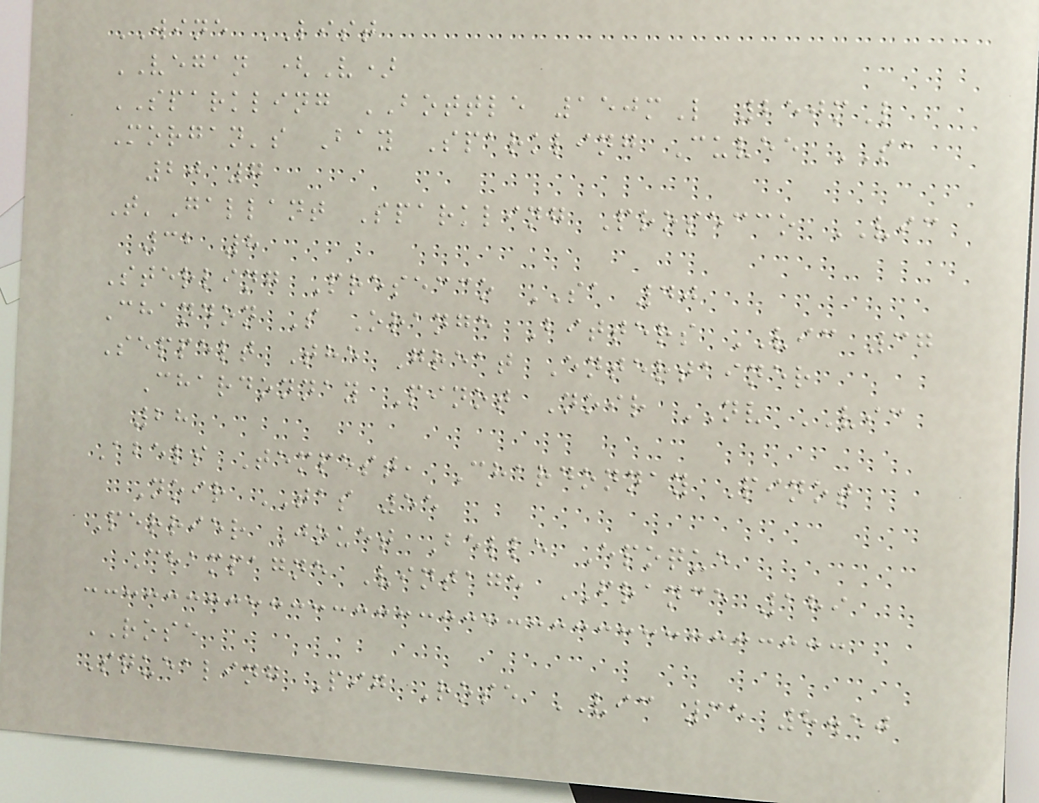WINE LIST
VEGAN (V)
SPARKLING BOTTLE 150mL 250mL
Morgan's Bay Sparkling Cuvee SA
20 7
T'Gallant Sparkling Prosecco VIC
32 8
Sterling Presecco SA 40
Chandon S Orange Bitters VIC 37
Seppelt The Great Entertainer
Chardonnay Pinot Noir NV VIC
28
Abels Tempest, Chardonnay Pinot
Noir TAS 55
Perrier Jouet Belle Epoque
Champagne Vintage FRANCE 189
ROSE
Squealing Pig Rose VIC 35 8.50
